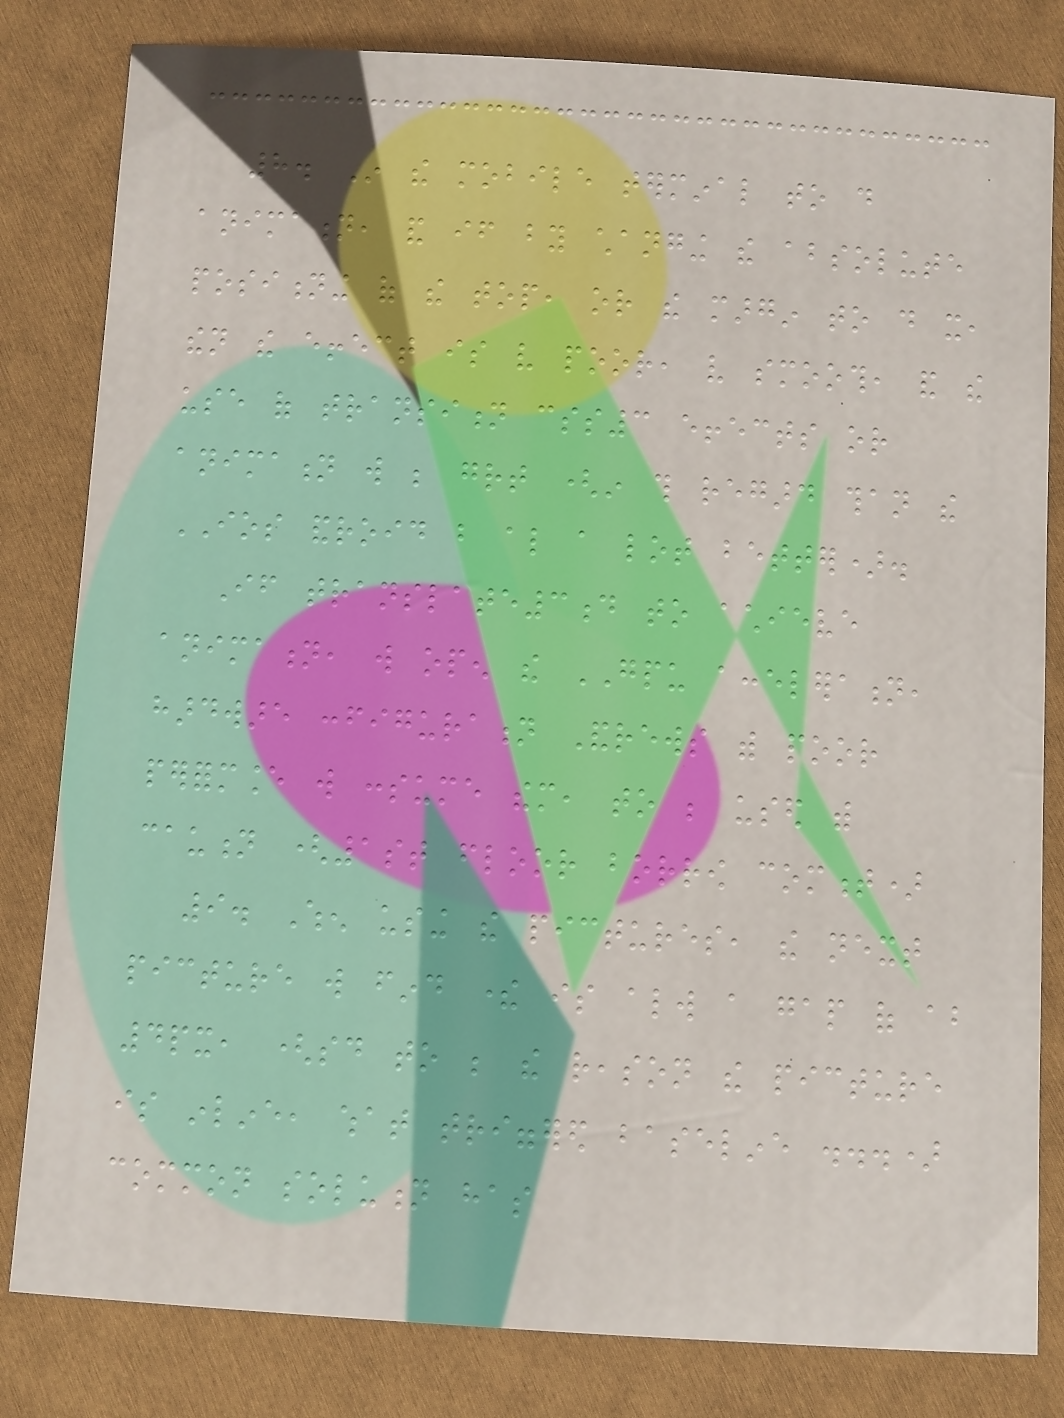8. In the mobile terminal to do
animation, and if by changing the absolute
positioning of the top, or the margin to do it,
then the effect is very poor, very smooth, and the
use of transition css3 effects or
animation will be great (in this regard than the
IOS android but also a lot better).
If translate3d to achieve
animation, will open the GPU acceleration,
hardware configuration Andrews with poor
performance will consume them, to be used with
caution (1st floor borrow comment)
9. When using the pictures, the next
picture will find there is always a gap of about
4px, (said to be the reason the picture
is inline, what triggered baseline ...)
common solution has
